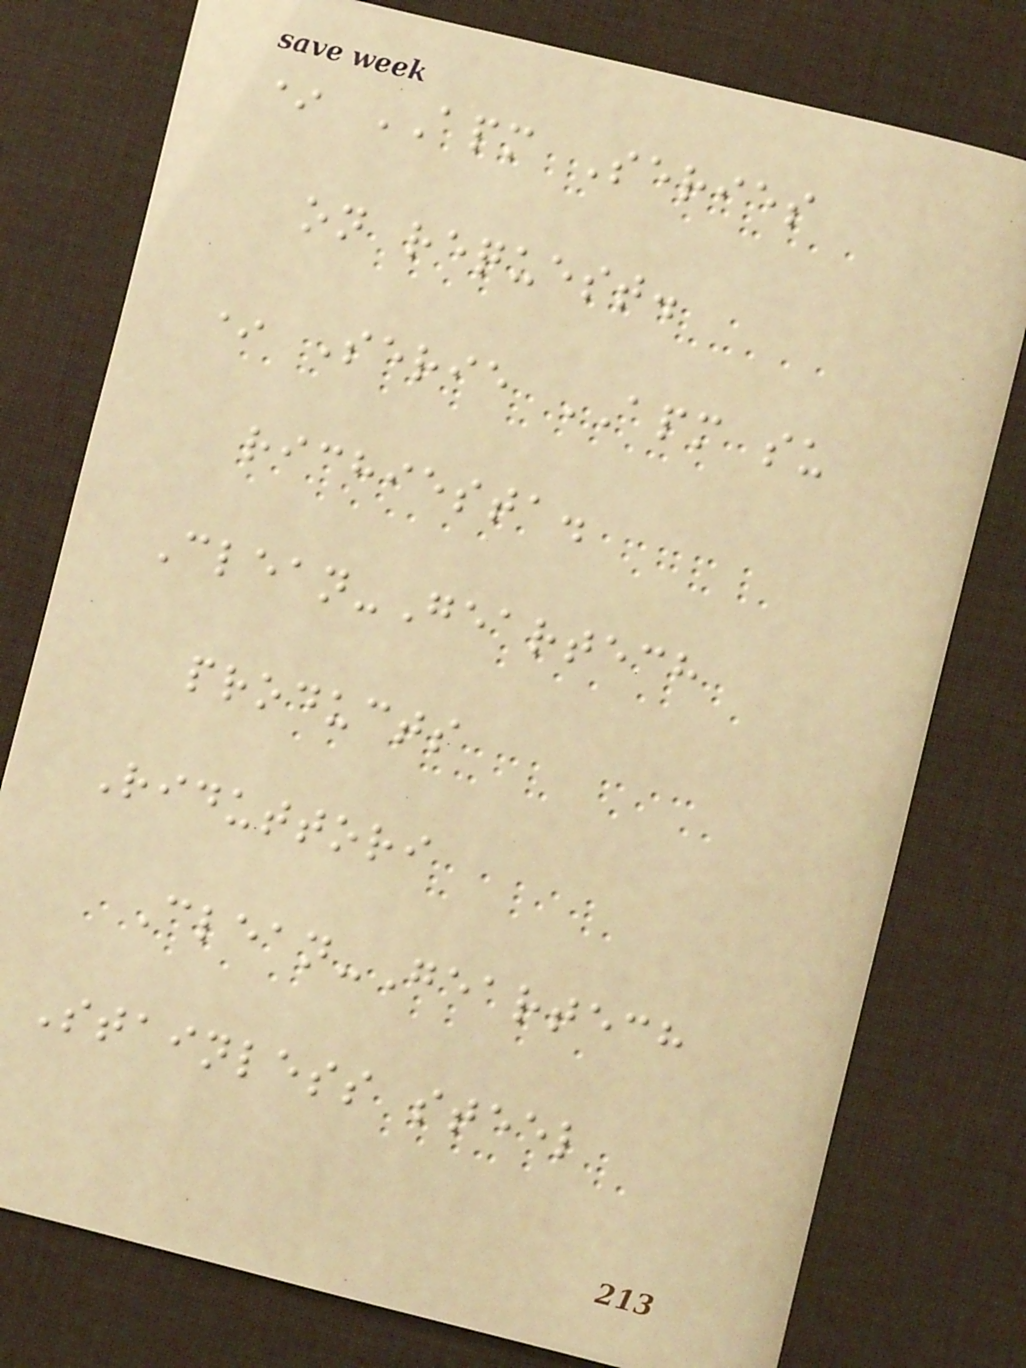* APM Series
on request.
* Serie APM su
richiesta.
Clean-Geartech
products
Riduttori
Clean-Geartech
Stainless steel
